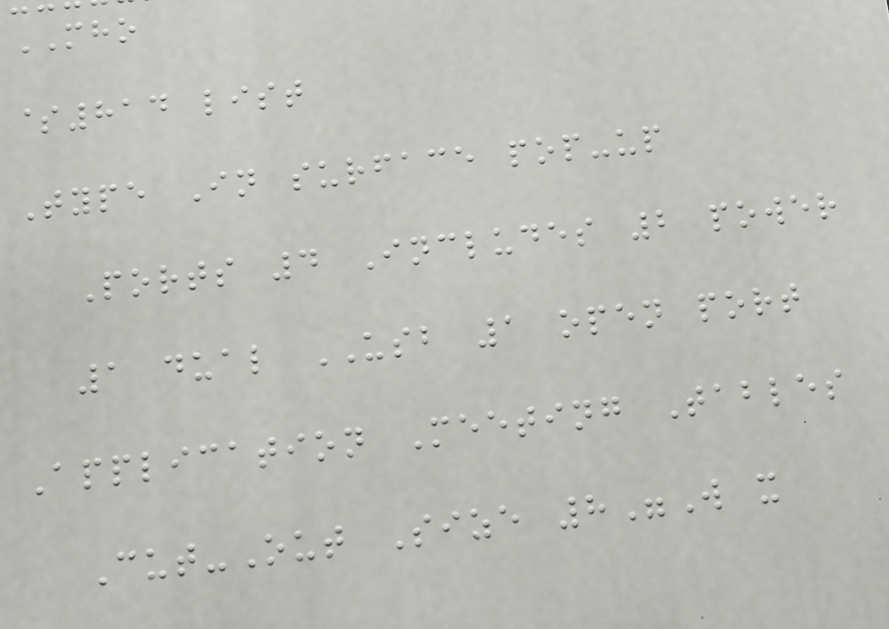MHO
$814 list
Type In surface pop-up
Ports 4 Includes 2 power
1 dual USB 1 open port
Application Meeting Tables
Cut-Out Size 8"W x
